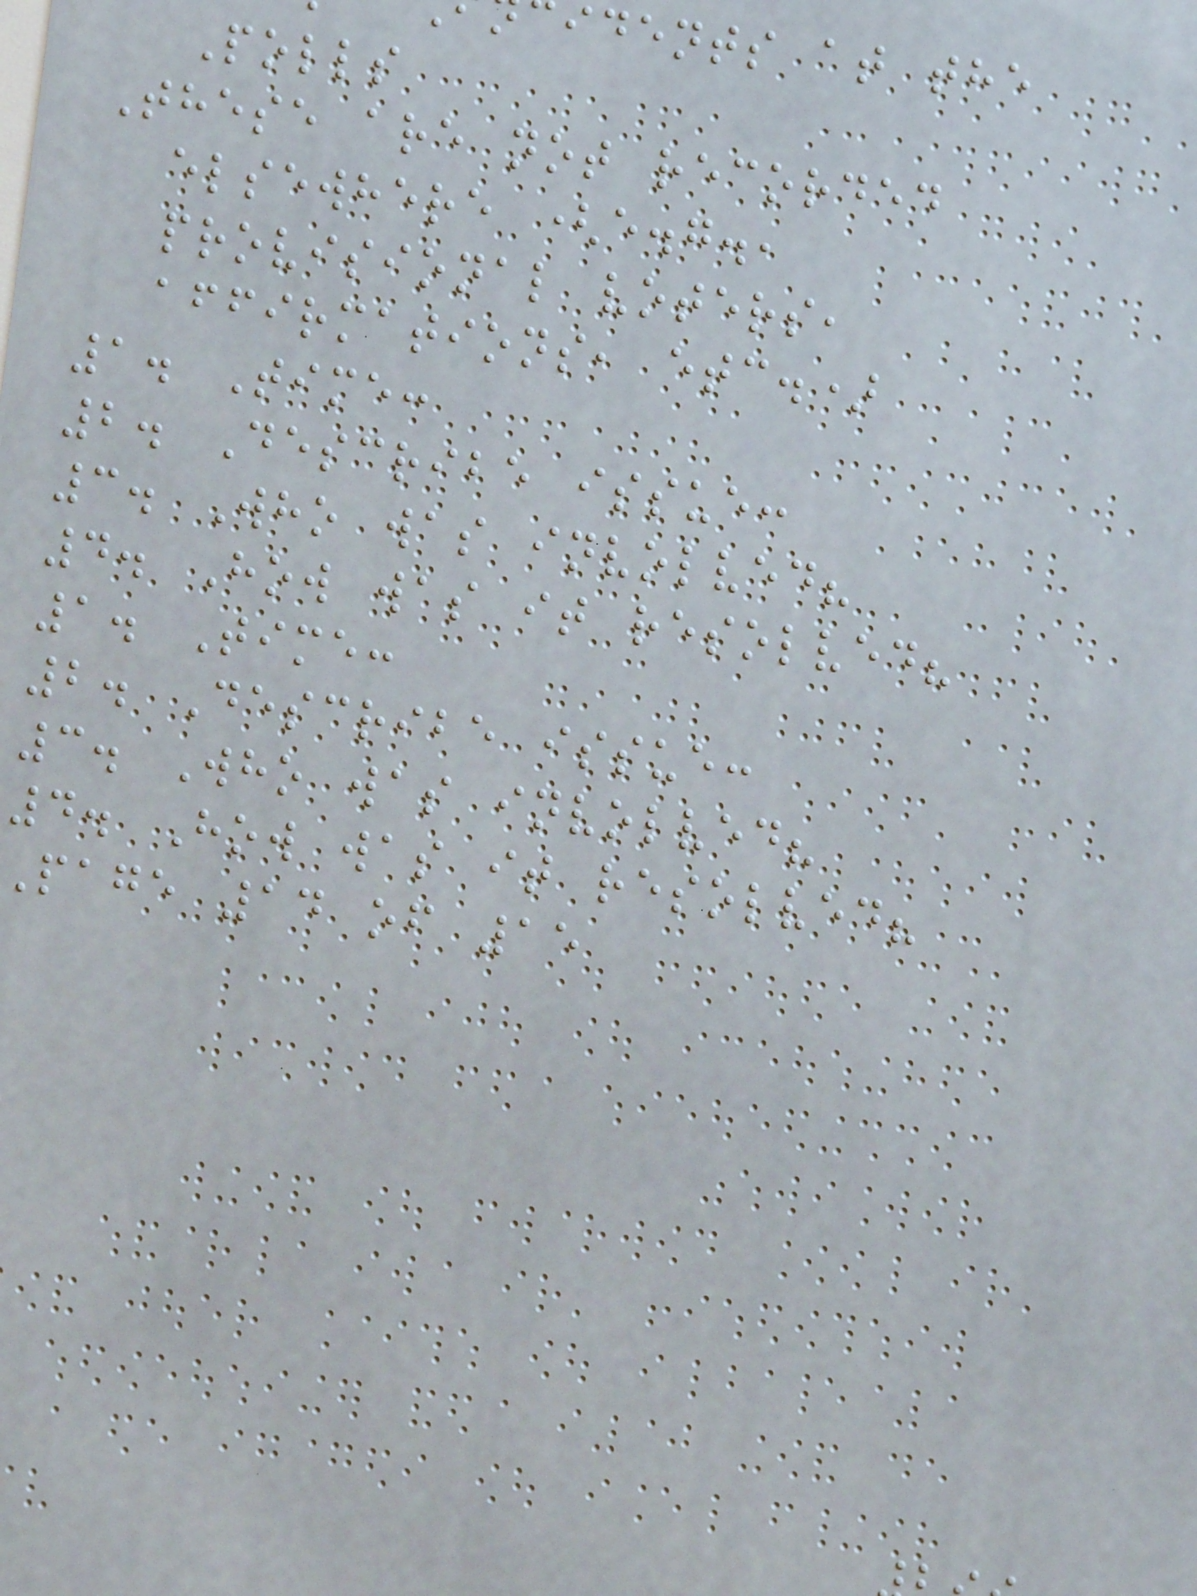idents at the
Polls
These are not recorded
elsewhere (e.g.,
provisional voters,
affirmations, etc.)
1. Time:
2. Describe issue:
3. Who was involved?
4. How was it resolved?
1. Time:
2. Describe issue:
3. Who was involved?
4. How was it resolved?
Page 14 of 15
